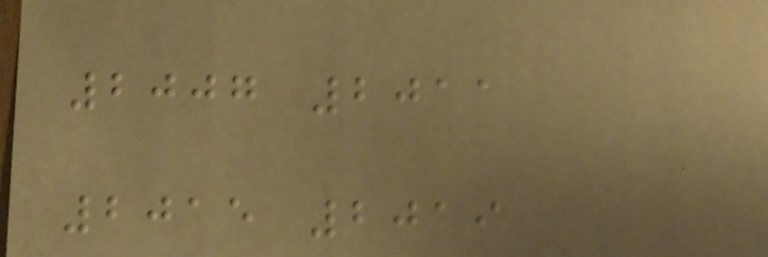2007 2011
2015 2019
